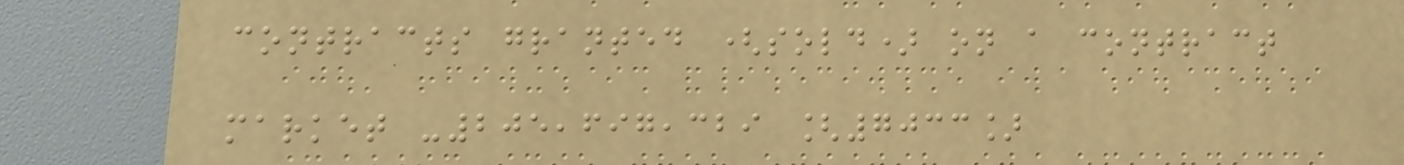contracts granted (sold) on a contract
market -205,697,329 [7033]
